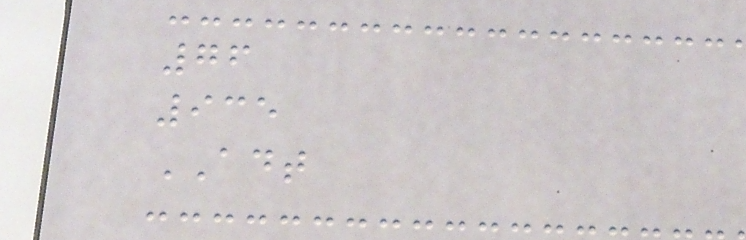76
935
ADT
